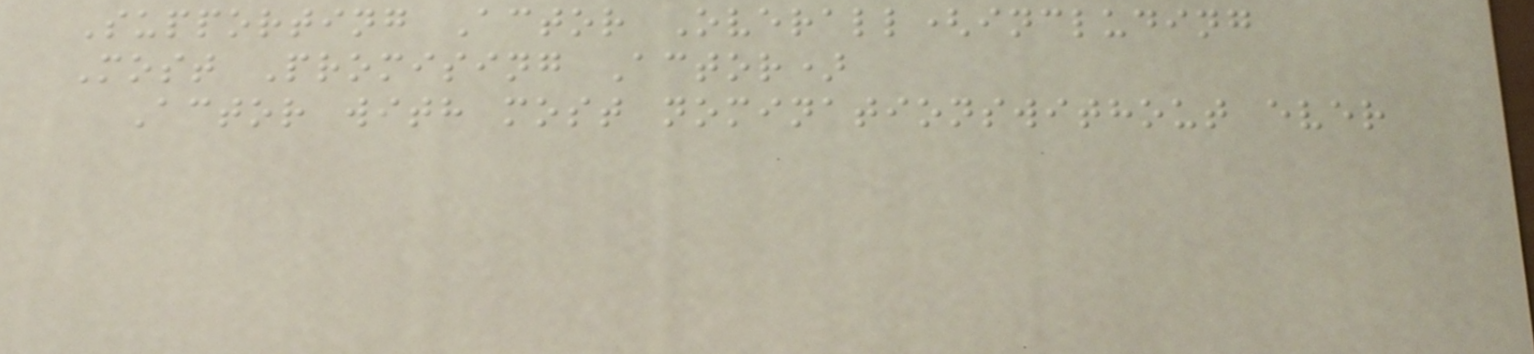Supporting Actor Overall(including
Most Promising Actor)
Actor with most nominationswithout ever
